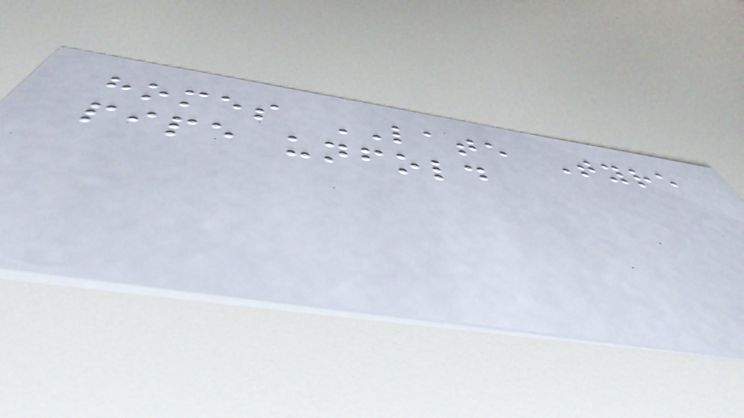homes LATE Tyre
pipe unfold
